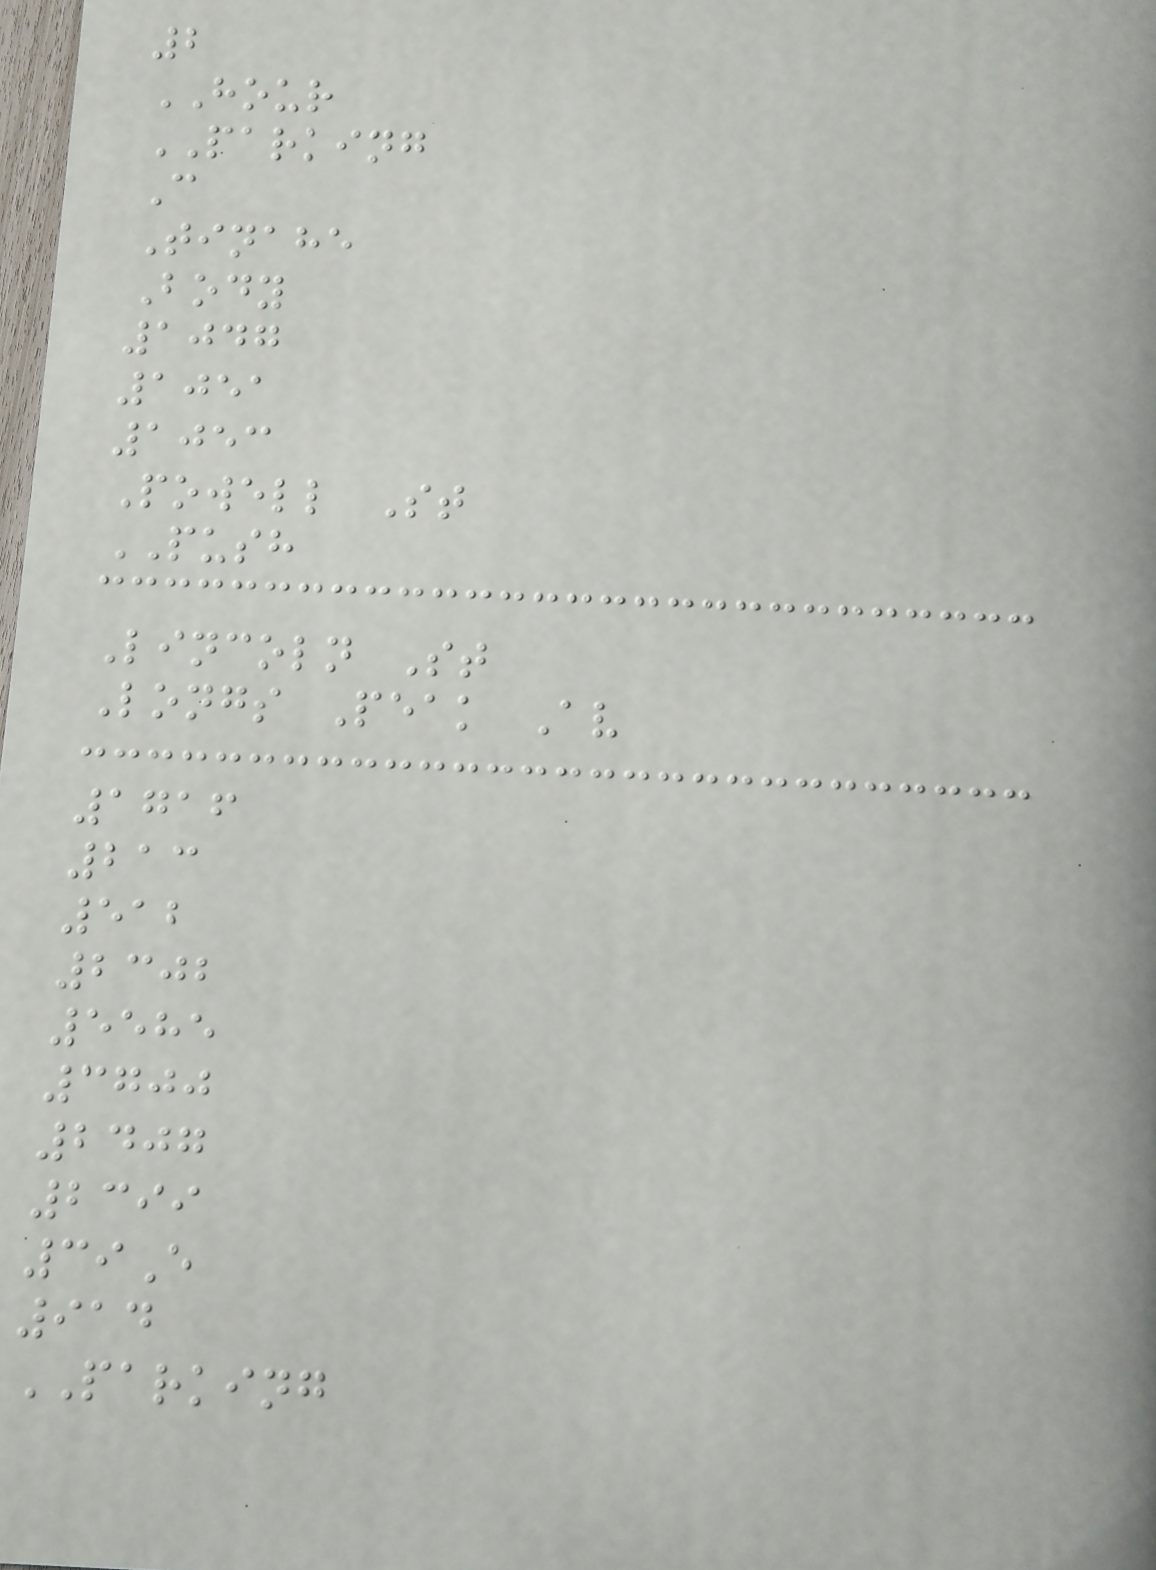2
HOUR
PARKING
C
Tinahe
Body
1047
1051
1053
Powell St
PUSH
Lincoln St
Longs Peak Av
1716
213
512
2302
5585
3700
2407
2399
39E
914
PARKING
